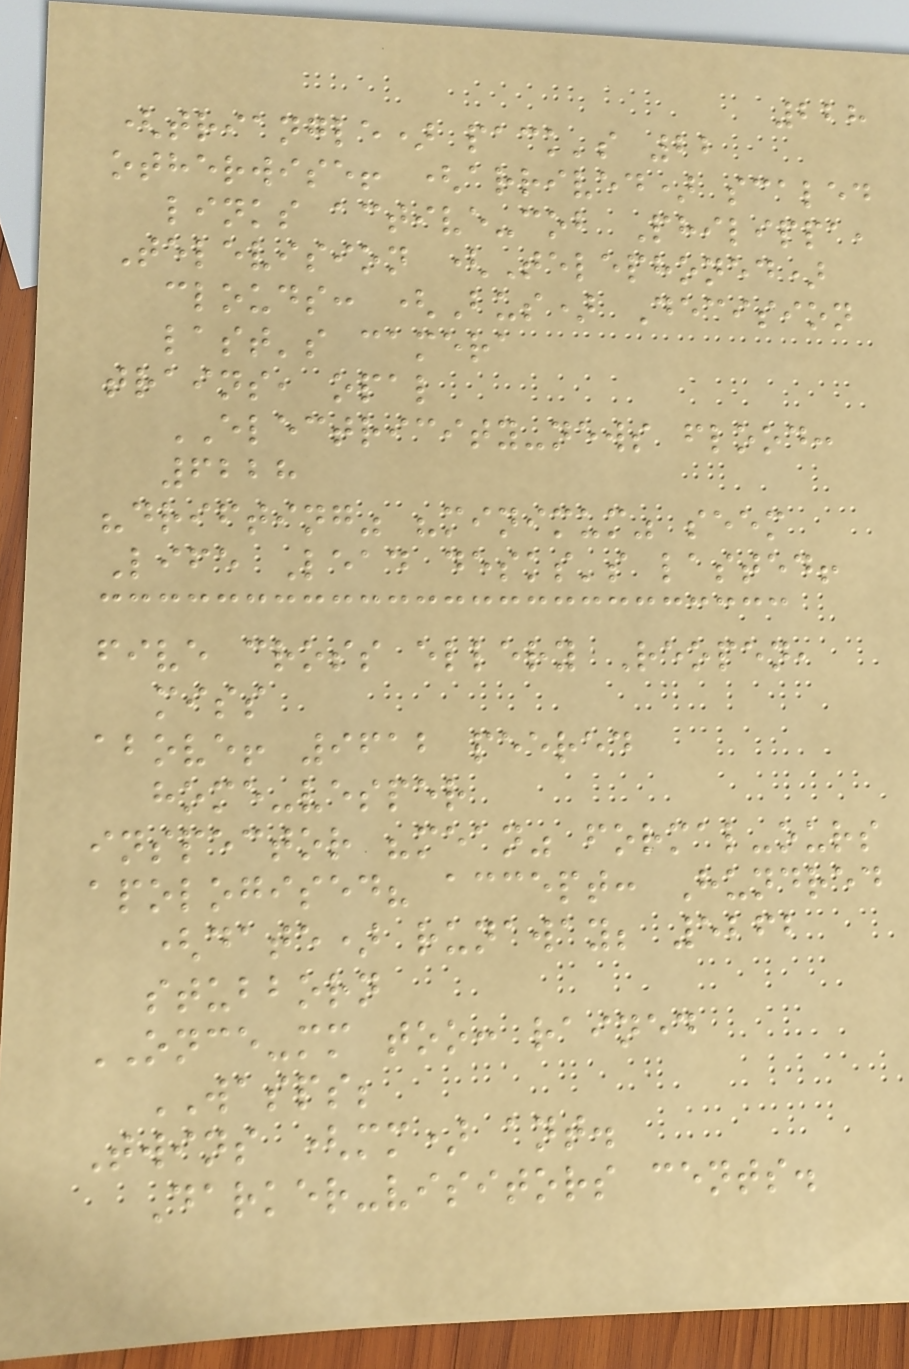228
(triangle) pack's 22
otherwise! (arrived) scaled
links active-cob Philippa,
Television (Telephoned)
clouds: (Bus) Decision
last's camera
trains, opal
ELECTRICITY-news flood:
6228
"drifting" "minimum" seem
Life Lead desks's lasted!
five cross ellery Reopen,
miss
above! 9612 peered
home-vesper
inspector "mean" formal-ours
apologised? accept: Hundred
(date) runaway; 5262
stubborn
ONCE-mm too: rained
WASPS;
Twins (mm) ant.
Darker-visitors cents.
